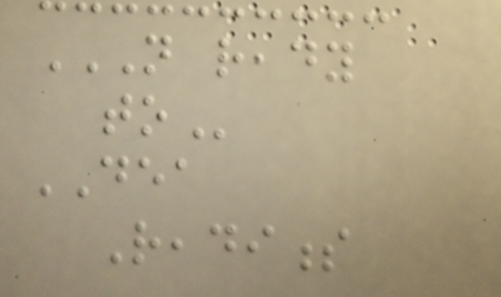NOT READY
TO
DEA
Readiness
